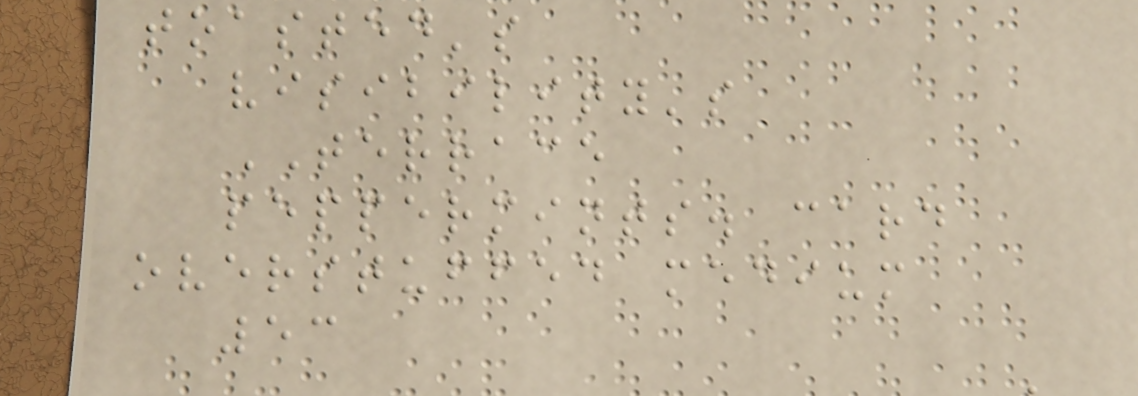toasted's
visibility's
TERRACE
peppermints. card
overstuffed medium
53
